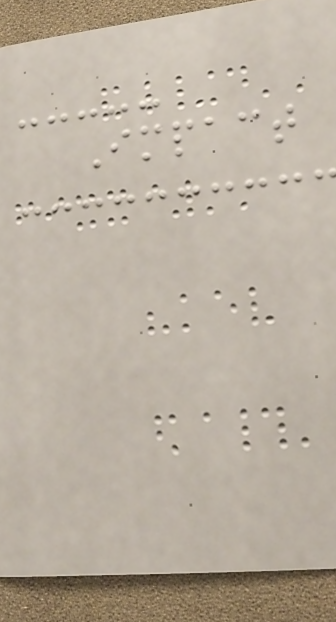Impact
